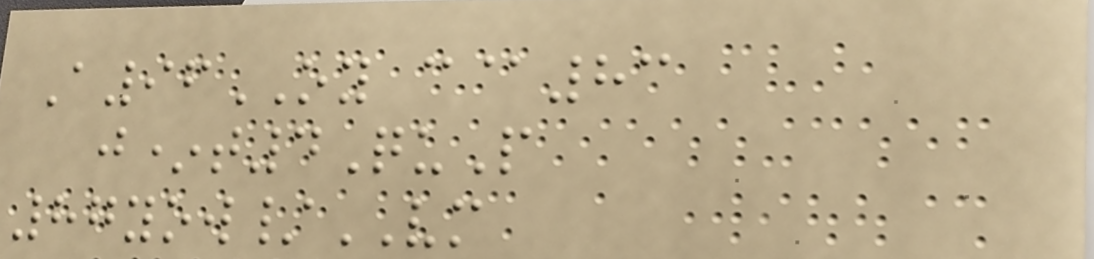A96OY c@83
j*t4QuP
87yow/VM
